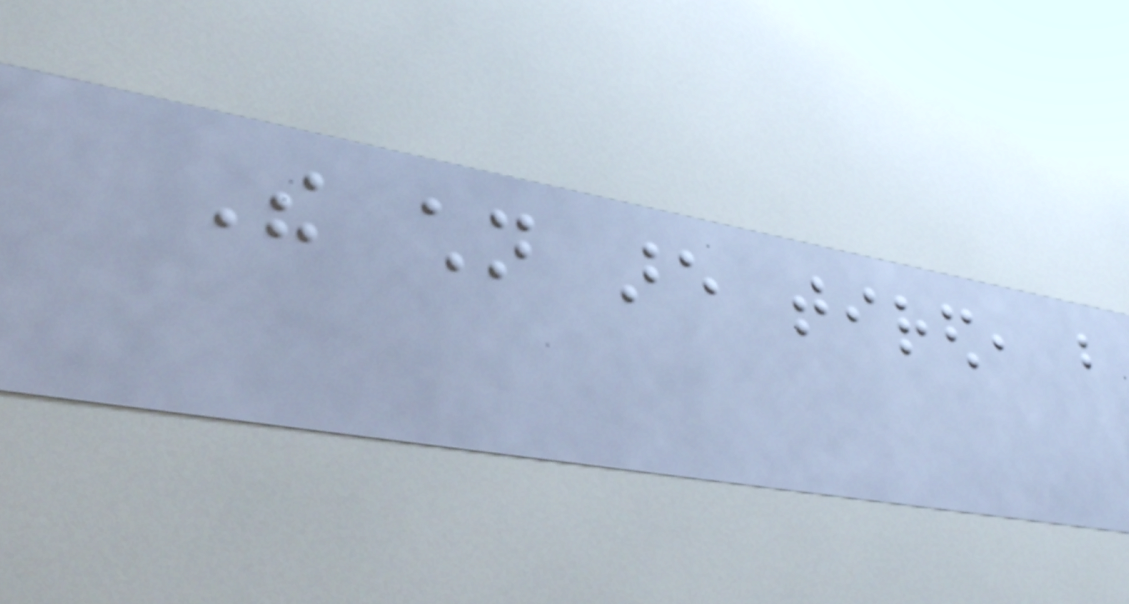The children are tired, but
